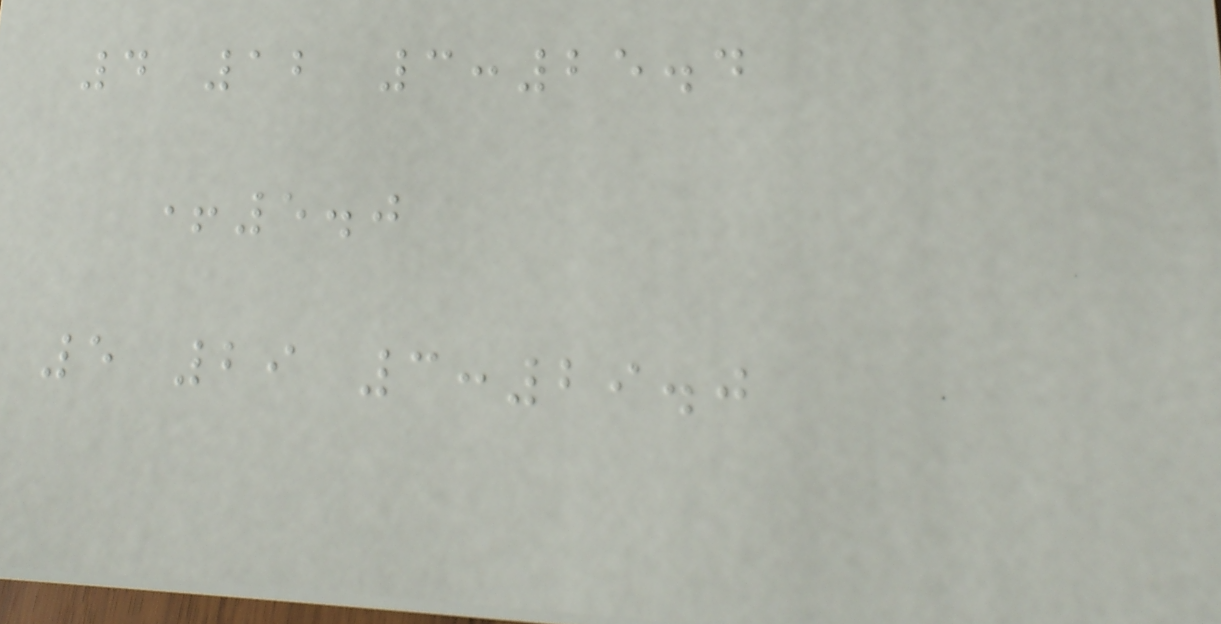4 12 3:25.4
+5.0
5 29 3:29.0
